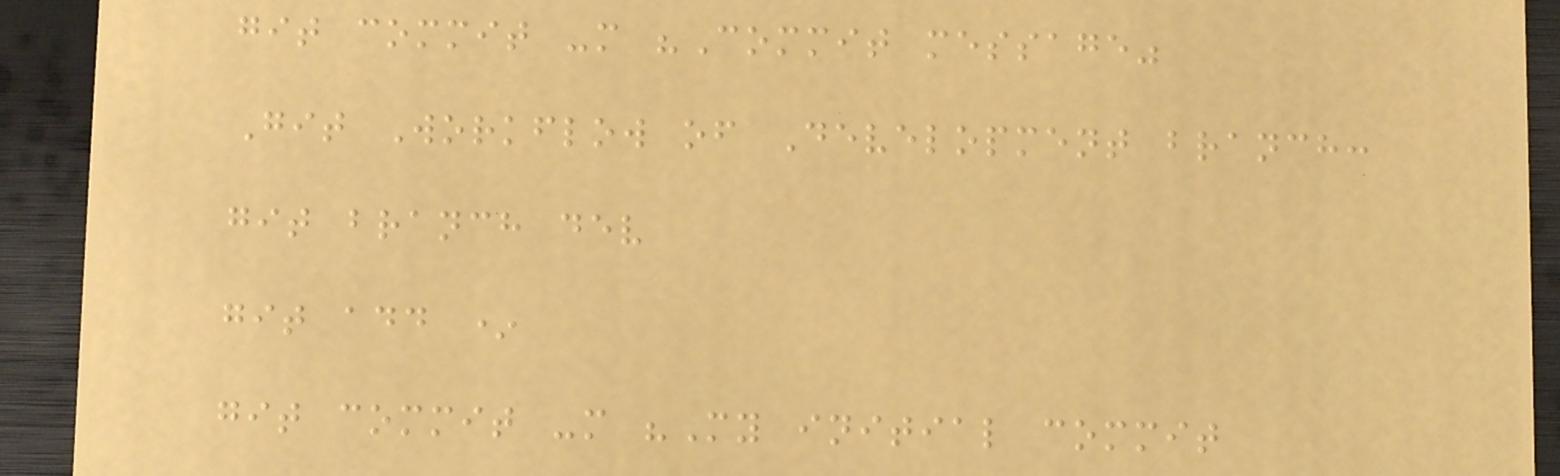git commit -m "Commit message"
Git Workflow of Development branch:
git branch dev
git add *
git commit -m "My initial commit
